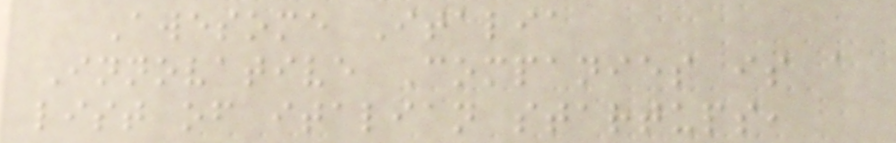Awesome Italia
Innovative Companies is a
list of italian startups,
